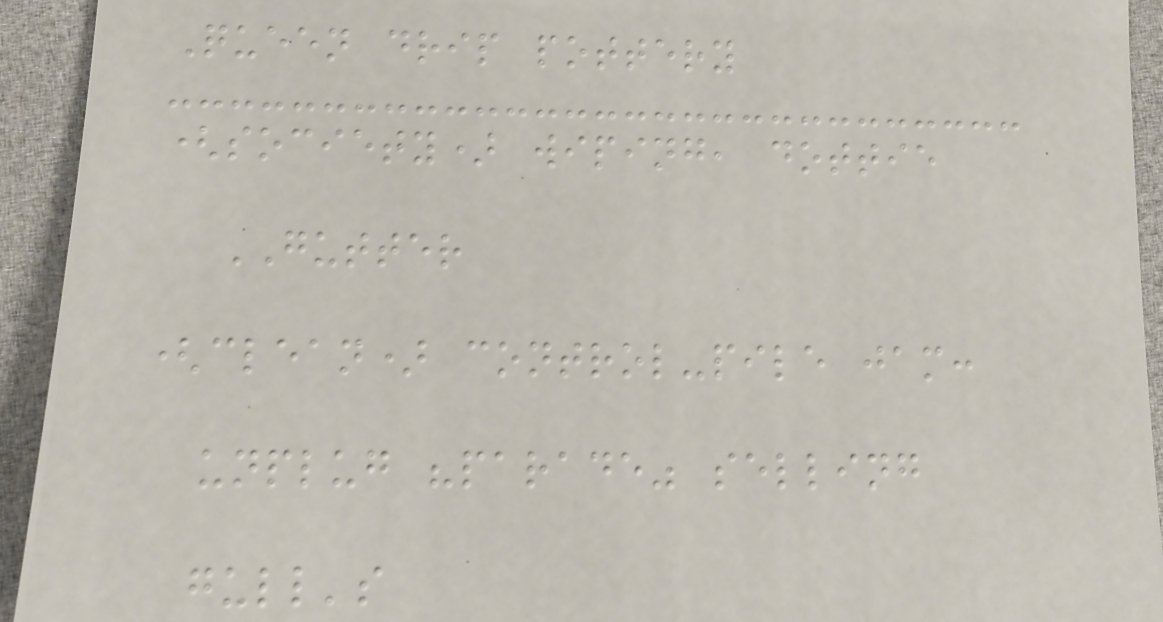Queen drip pottery
(society) wiping, dottie
GUTTER
(clean) control-pile jam:
unplug "parade" selling
gull's
